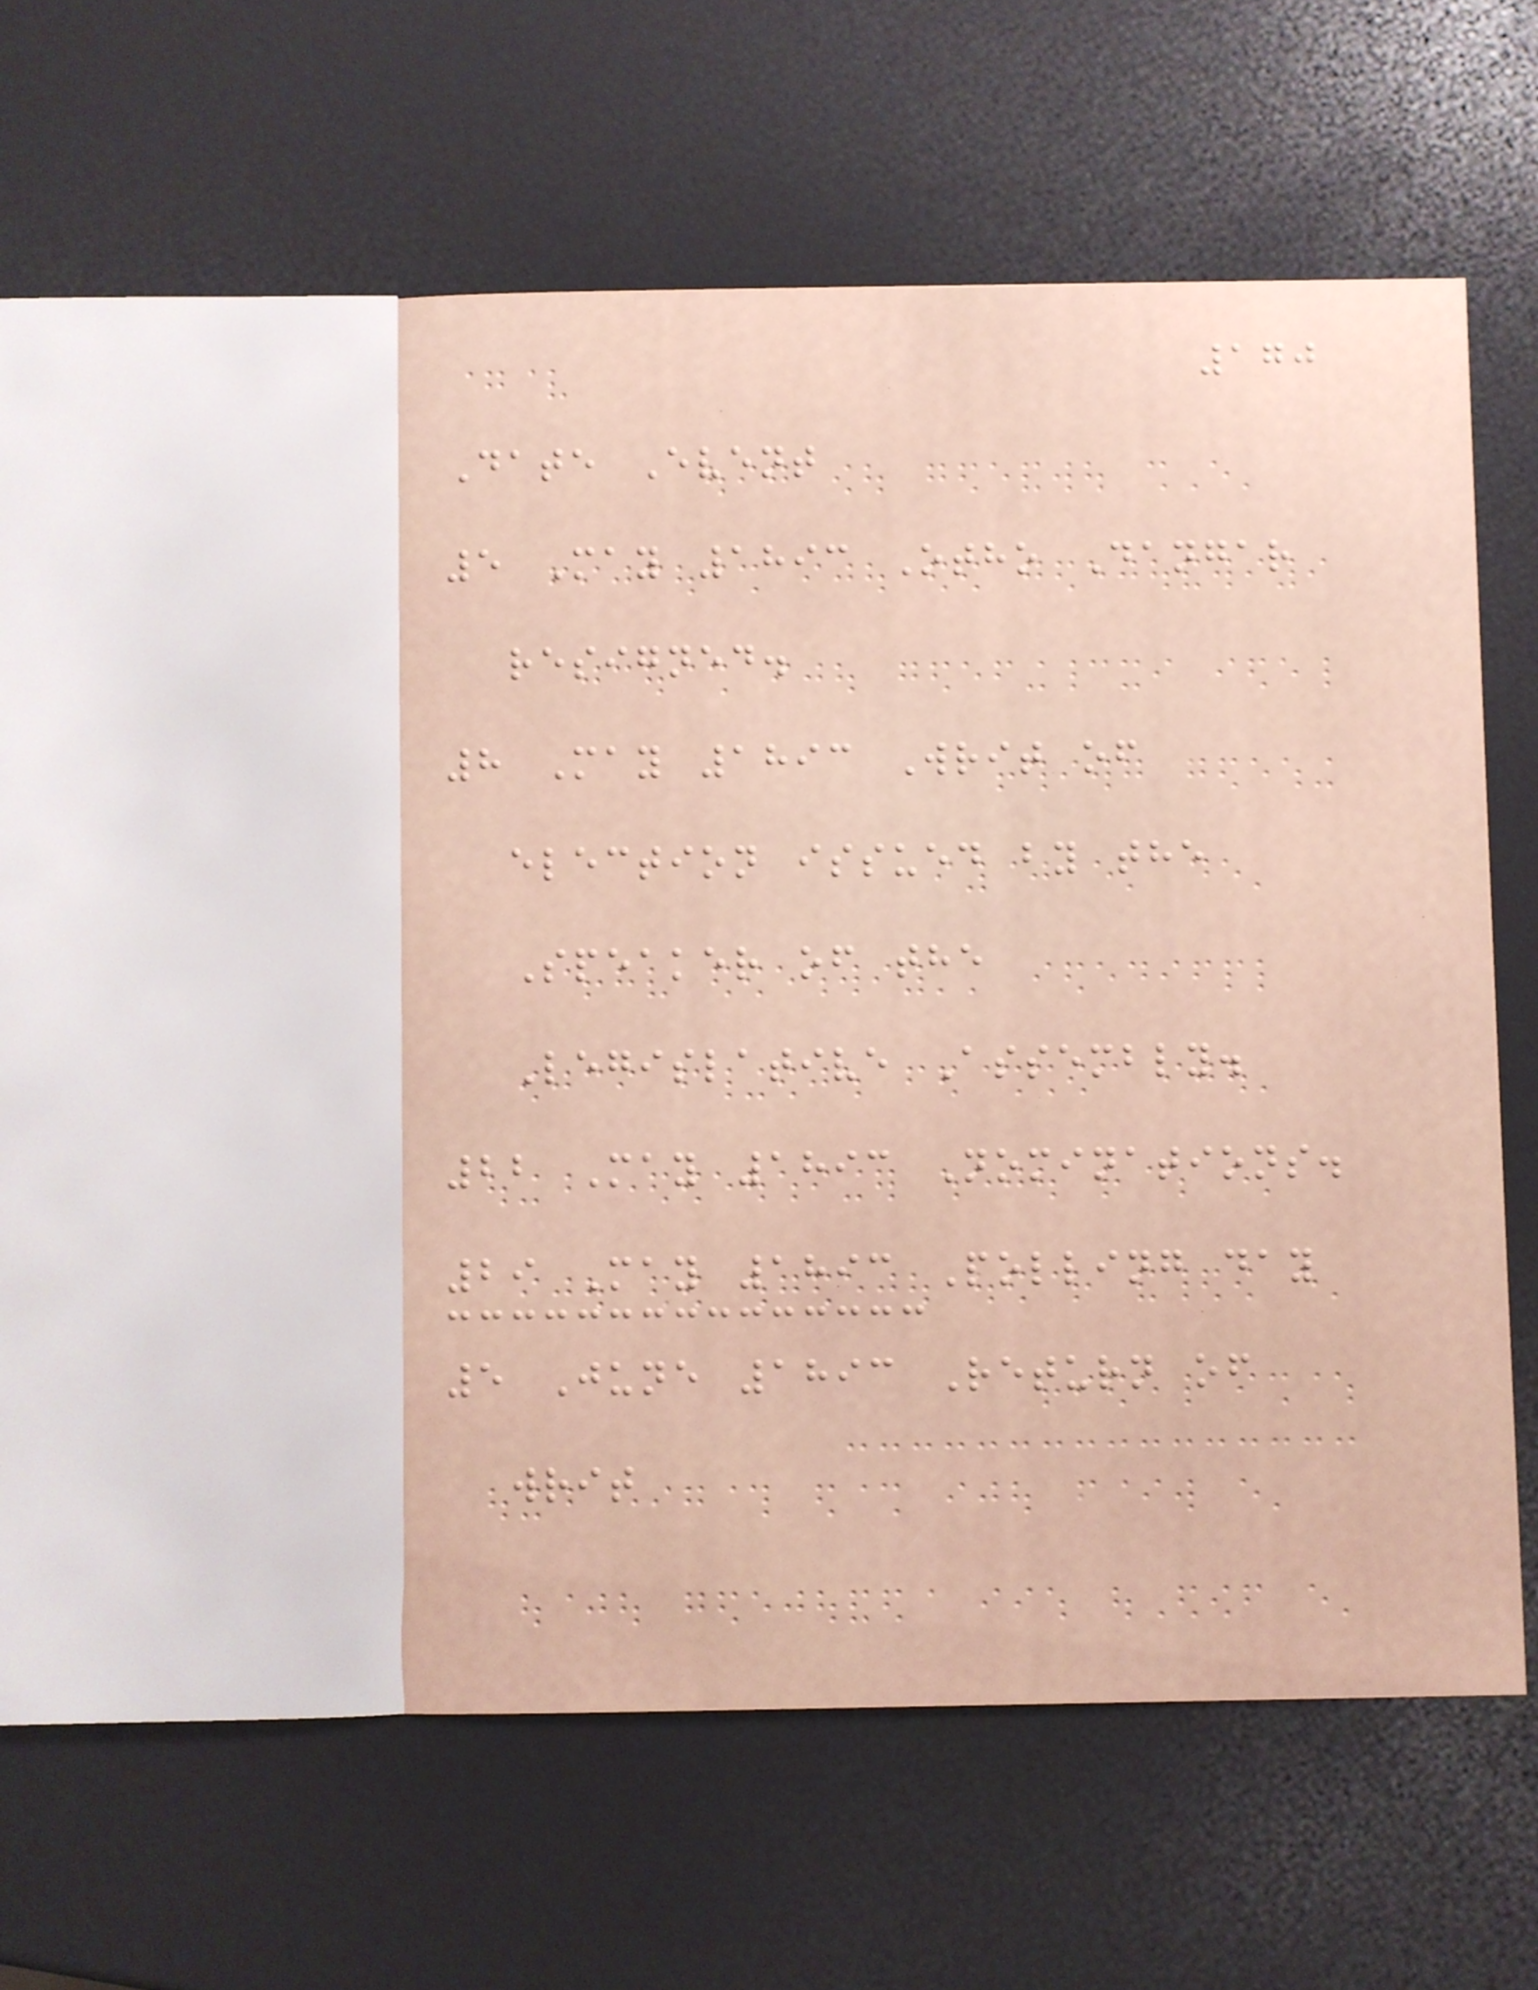170
Date Event
5 May 1893 Otho Dangar
resigned.
8 May 1893 Writ of
election issued by the
Speaker of the
Legislative Assembly.
22 May 1893 Nominations.
29 May 1893 Polling day
5 June 1893 Return of
writ
